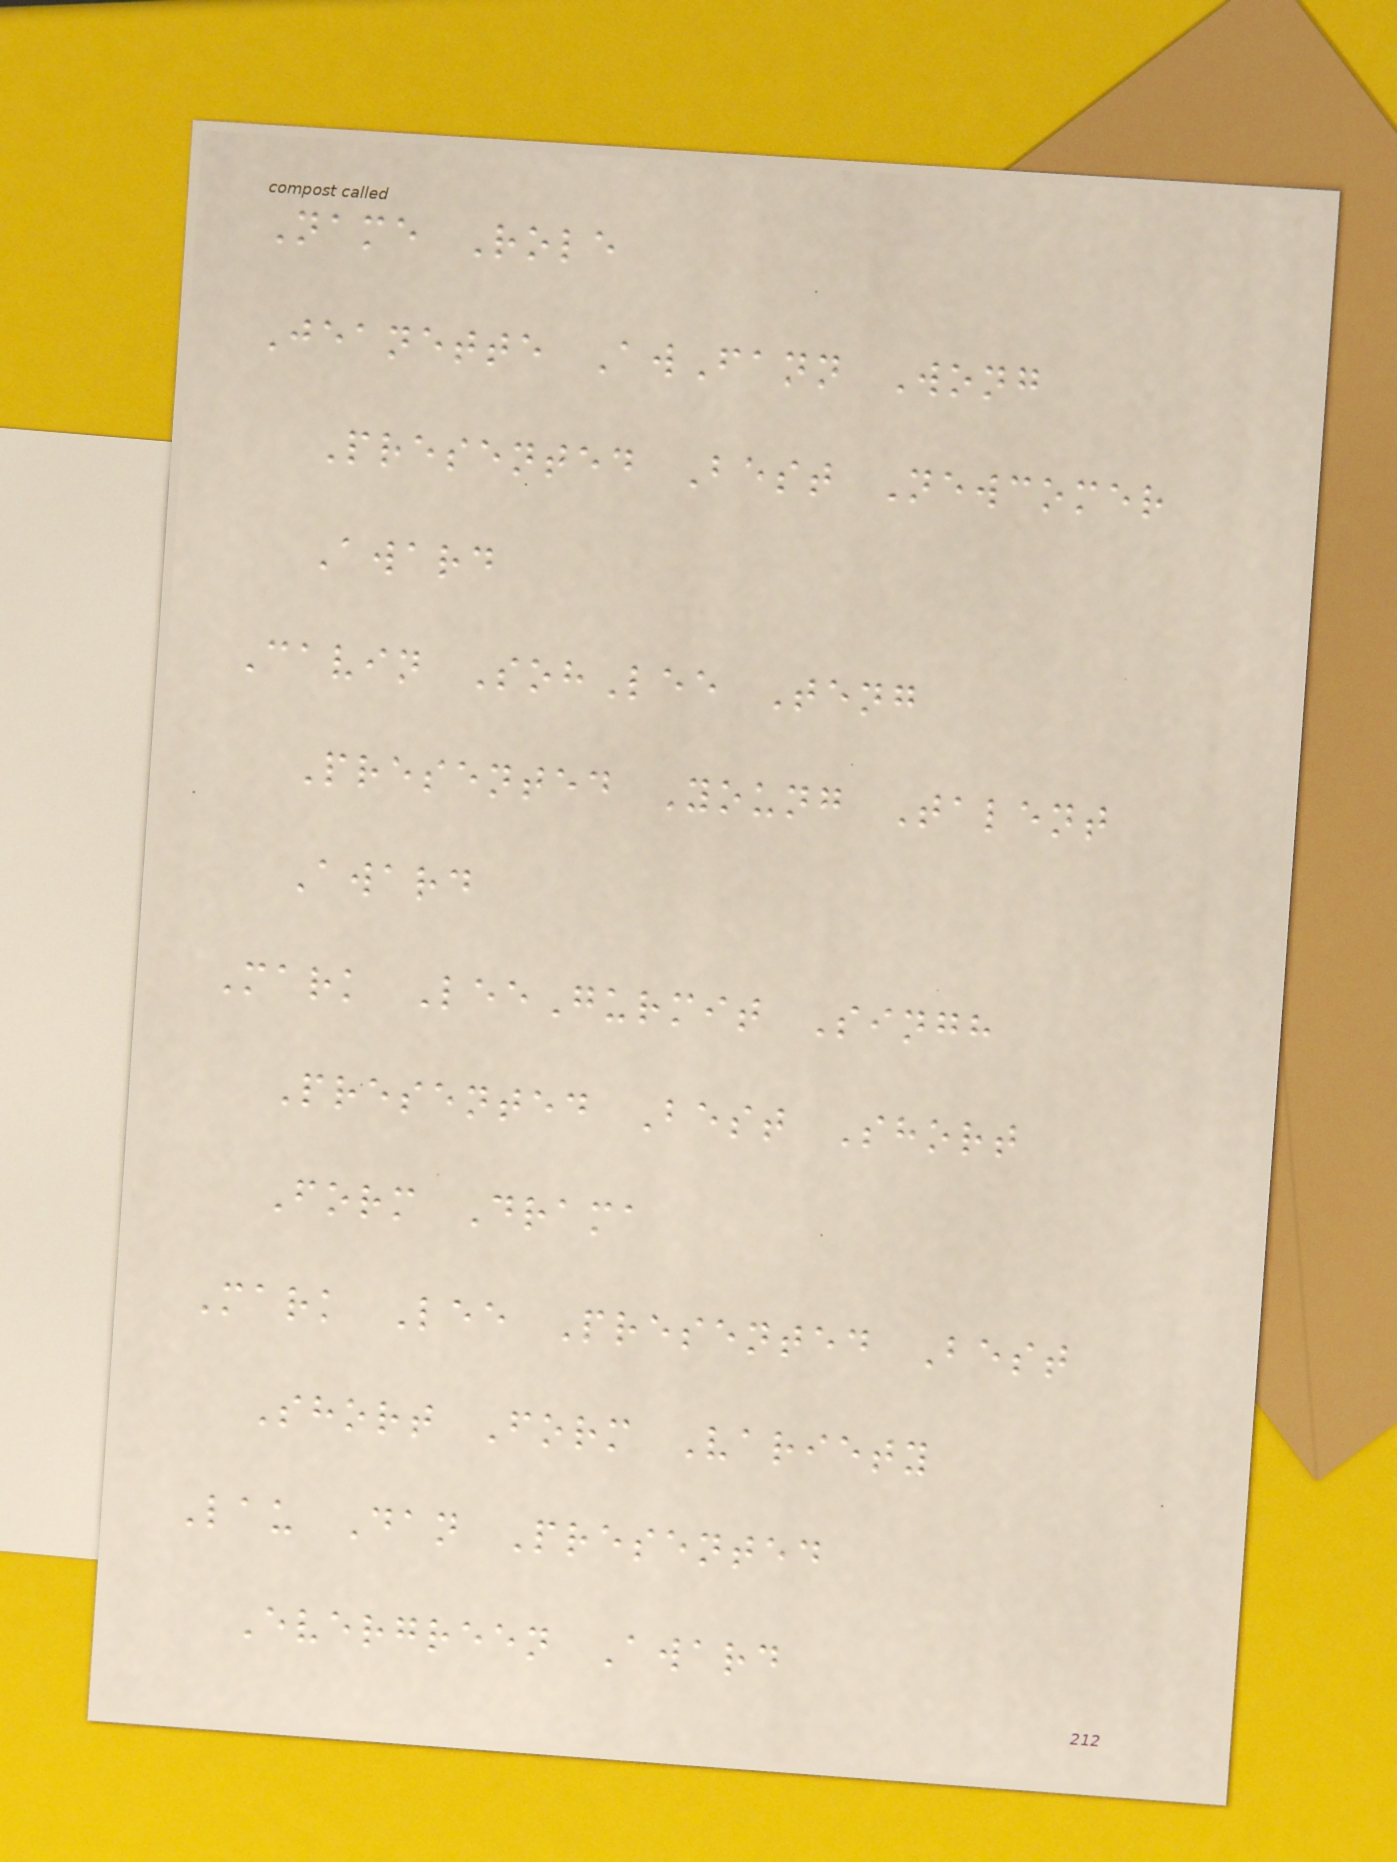Name Role
Jeanette AwFann Wong
Presented Best Newcomer
Award
Cavin SohLee Teng
Presented Young Talent
Award
Mark LeeGurmit Singh
Presented Best Short
Form Drama
Mark Lee Presented Best
Short Form Variety
Lau Dan Presented
Evergreen Award
